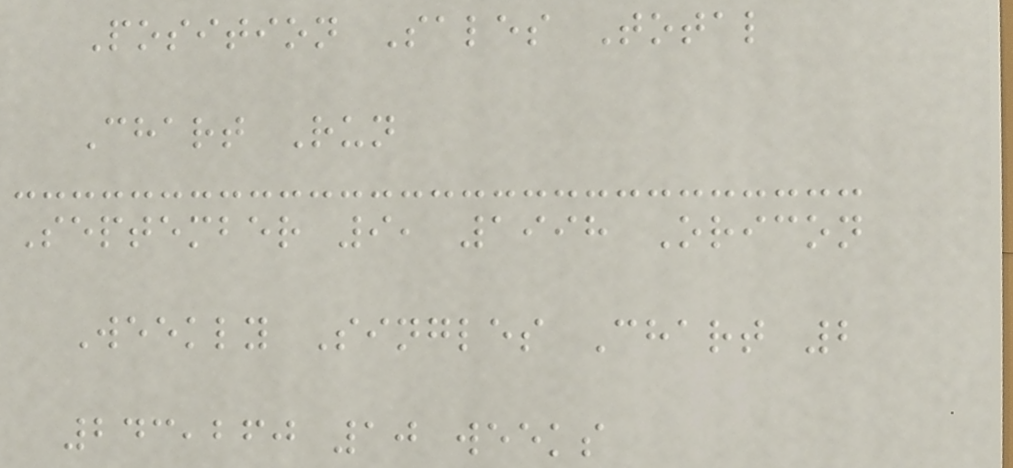Position Sales Total
Chart Run
September 9, 1998 Oricon
Weekly Singles Chart 2
243,260 10 weeks
